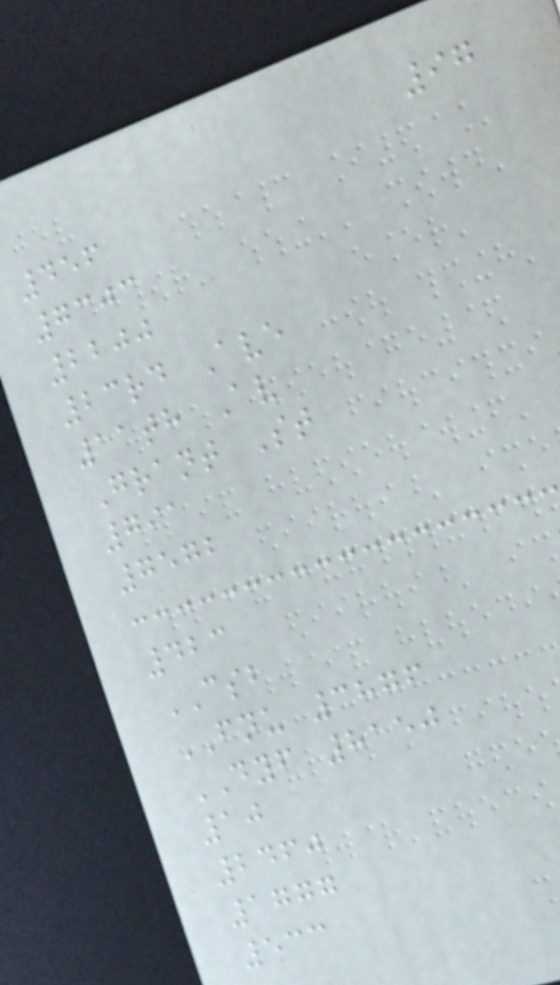97
456
7303
2200
23rd Ave
11th Av
Grant St
791
7572
423
CSB
FNU 3876
DYF 8150
10
2460
1777
533
